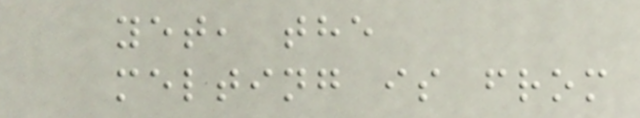yet, the
melting is from
